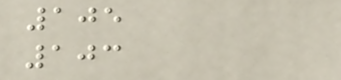105
103
